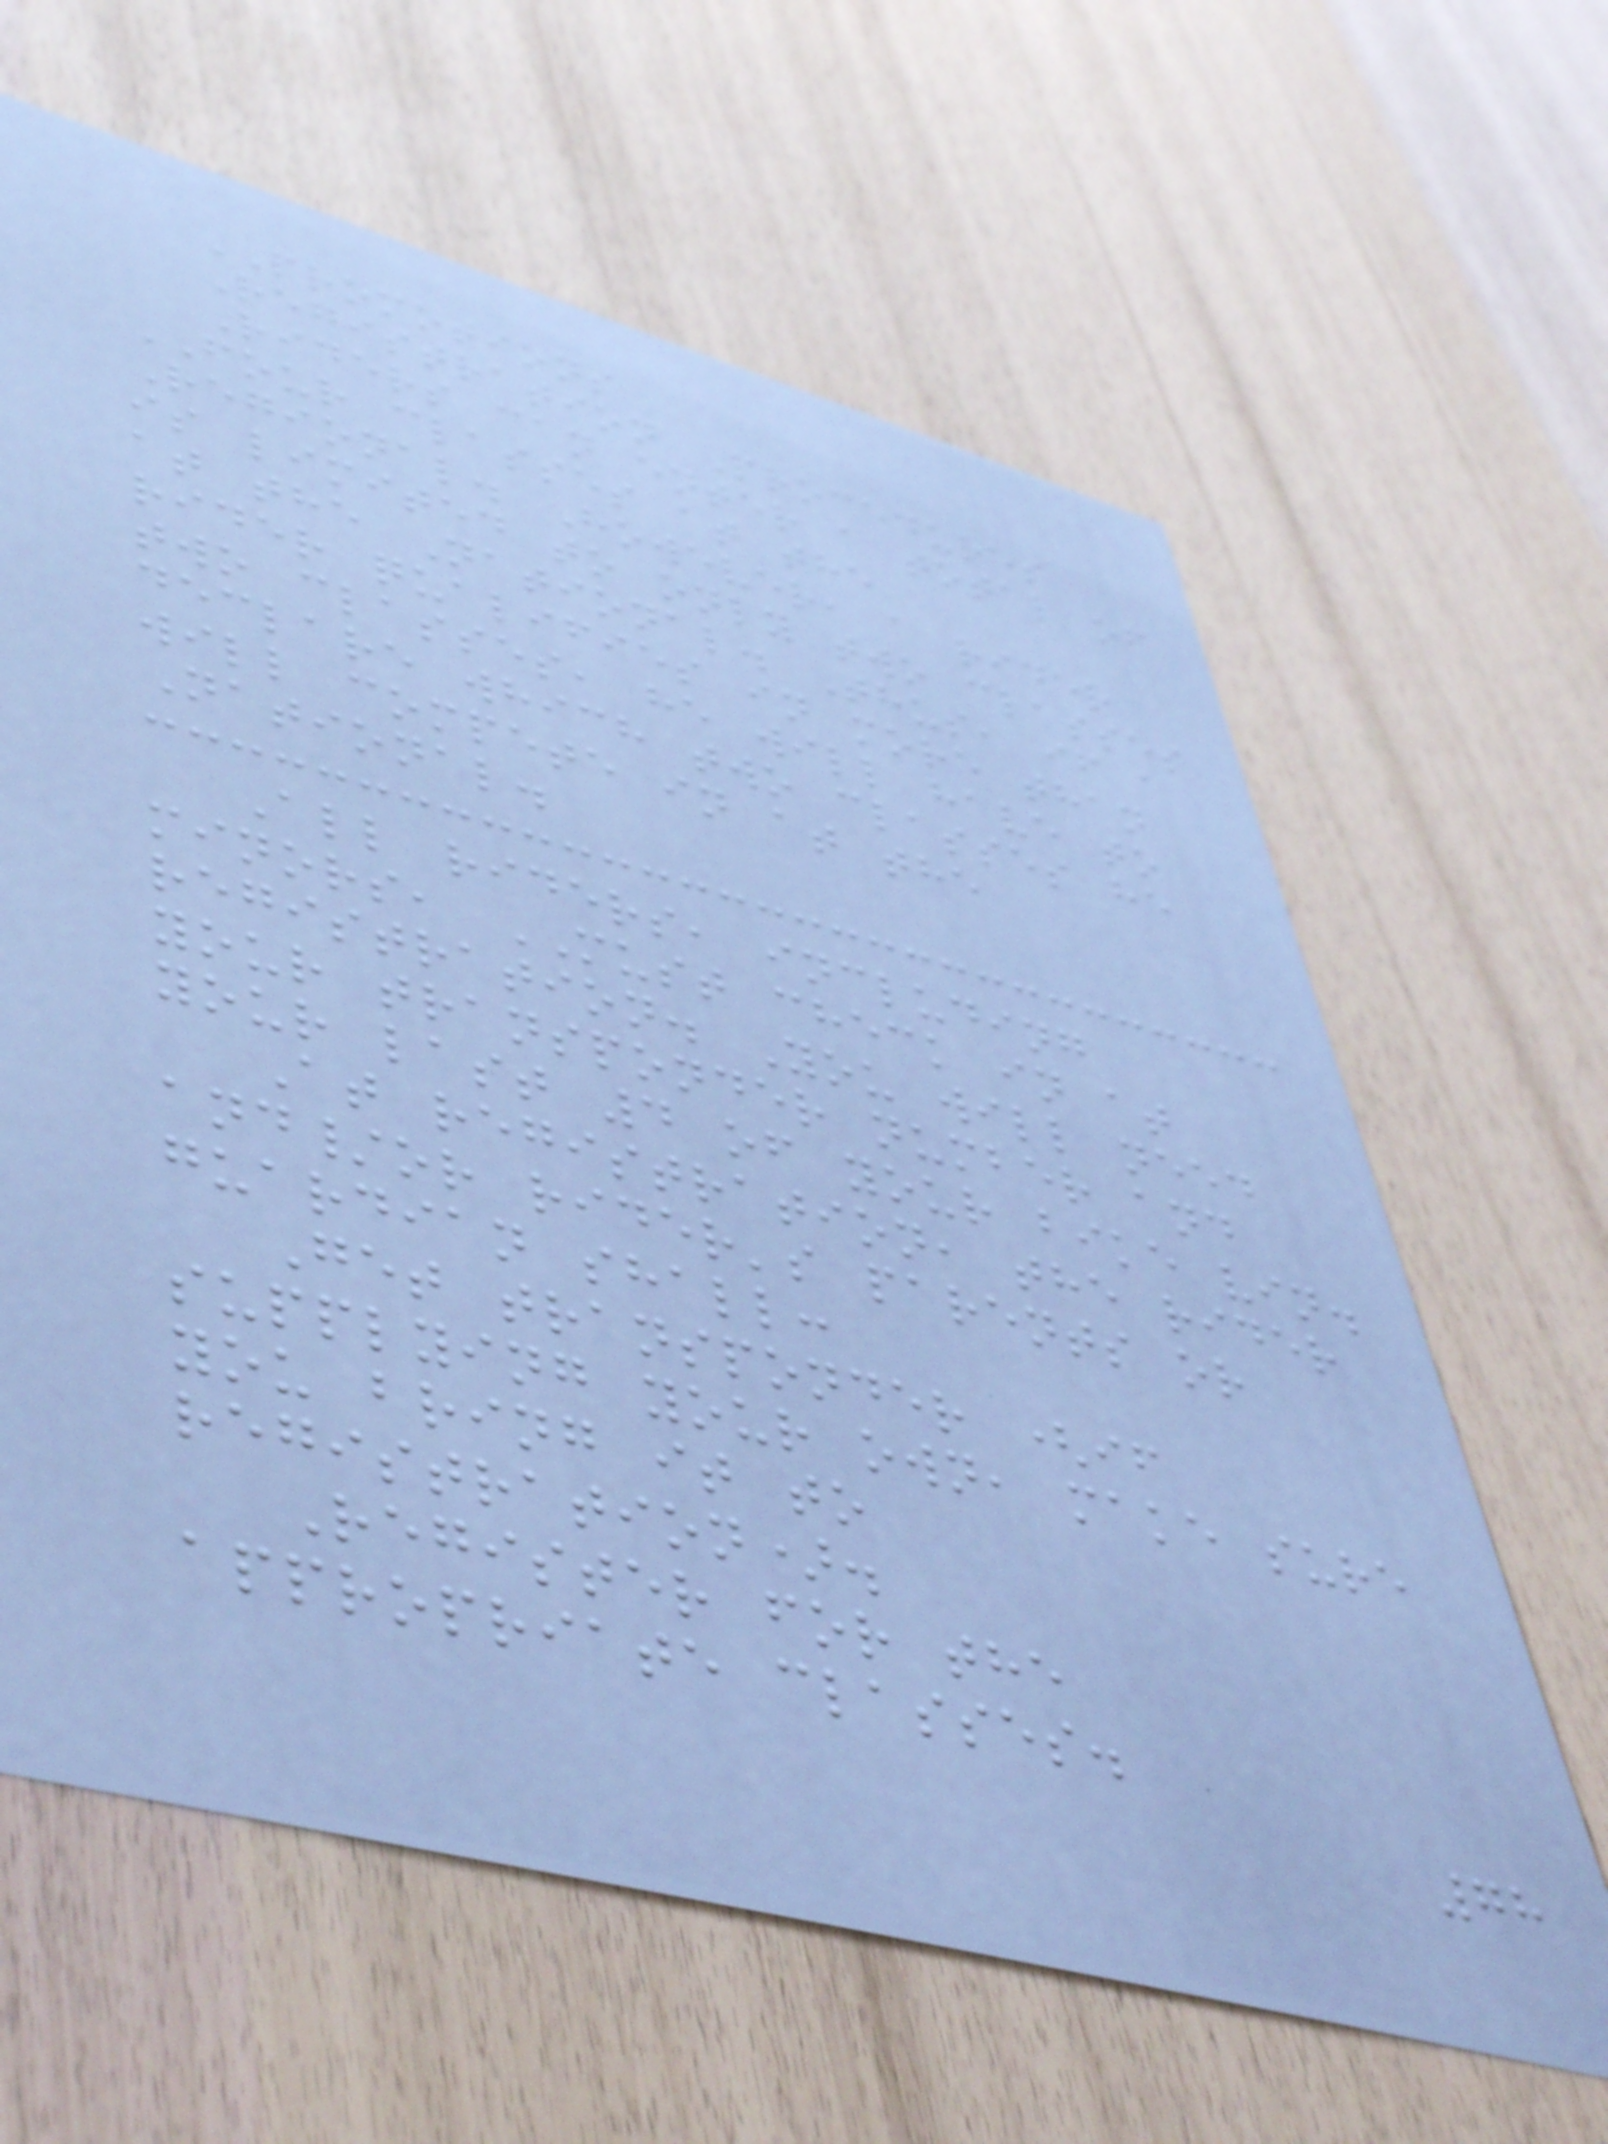PROMOTIONS
Registration Procedures
Riders can enter a total of
FOUR classes at the
Regional. However, a rider
is limited to only two classes
at the National. Thus, if a
rider qualifies in more than
two classes, he will have to
declare which two classes he
will compete in at the
National.
All riders, including
minors, MUST check in at
registration. You will need
your transponder number and
your last 4 of your bike vin.
At registration, the rider
and/or rider's parents or
guardian shall:
Get transponder (if
supplying your own, make sure
you bring it to
registration).
Register for the
appropriate classes.
78
